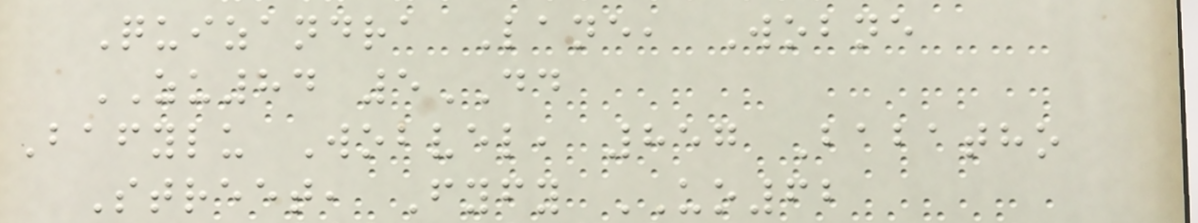Quizandra Lane, Wobne
ZU84 5DD
Bafylu Wobvel, 857 Babatho
Street, Fyfy UO62
